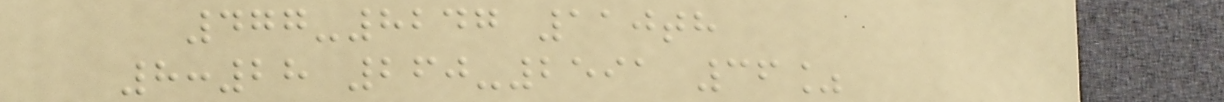477-8247 110th
8:28 260-2591 36%
